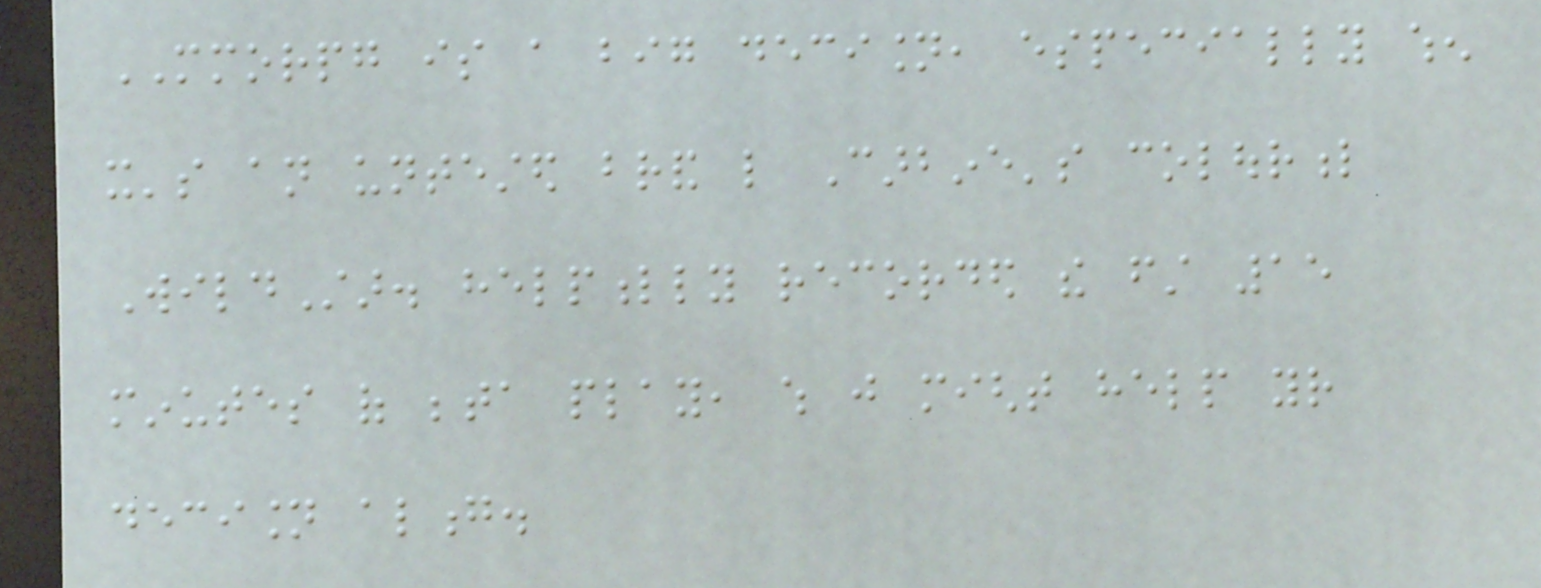MMORPG is a big decision, especially when
it's an untested brand like Carbine's colourful
WildStar. helpfully recorded the first 15
minutes of beta play, which just might help your
decision along.
